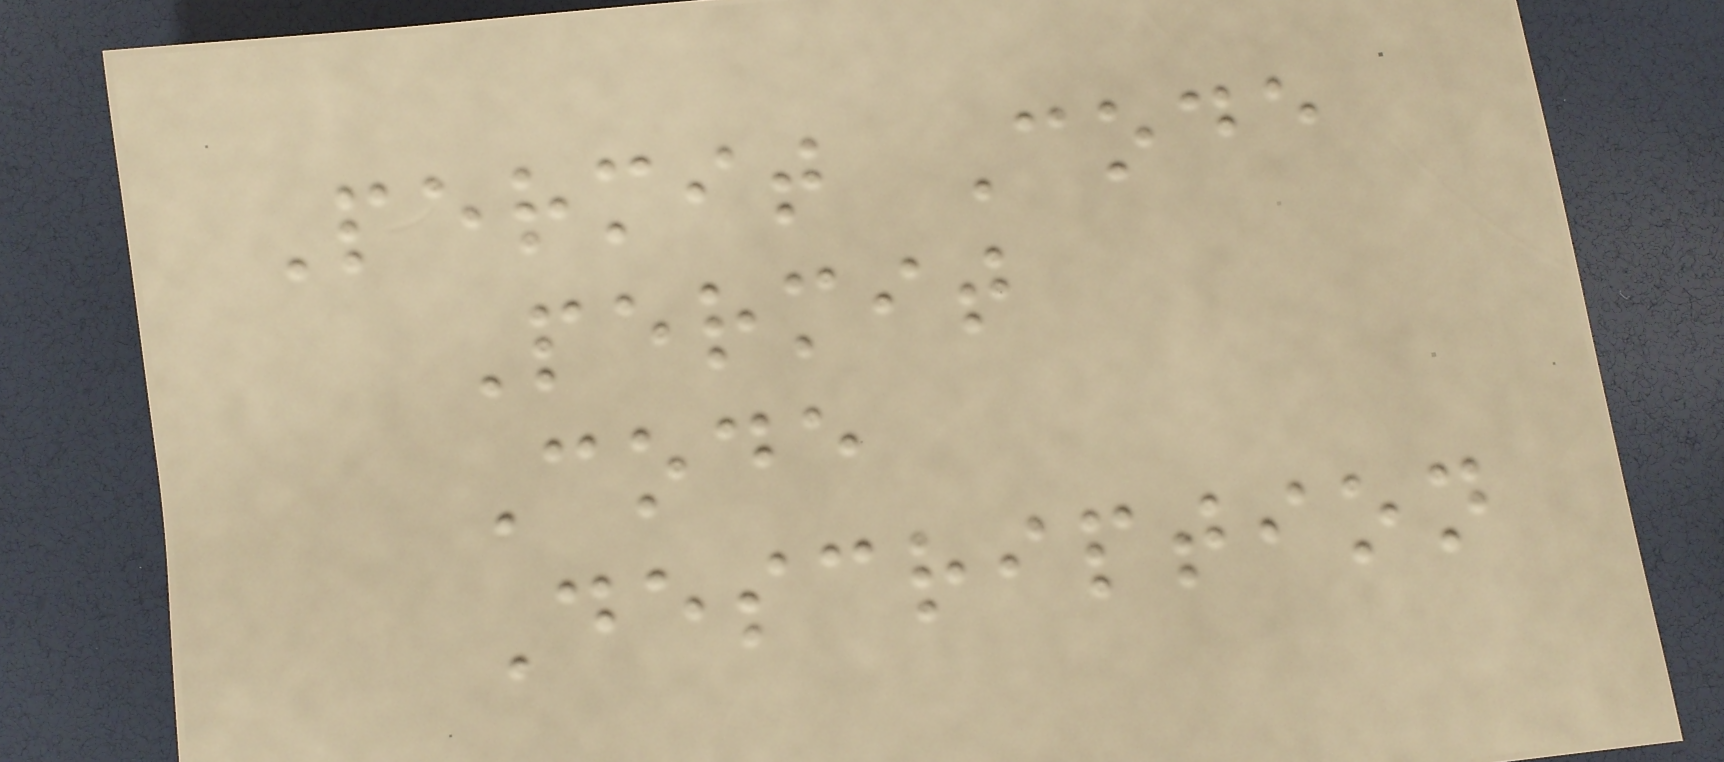Permit Code
Permit
Code
Description
